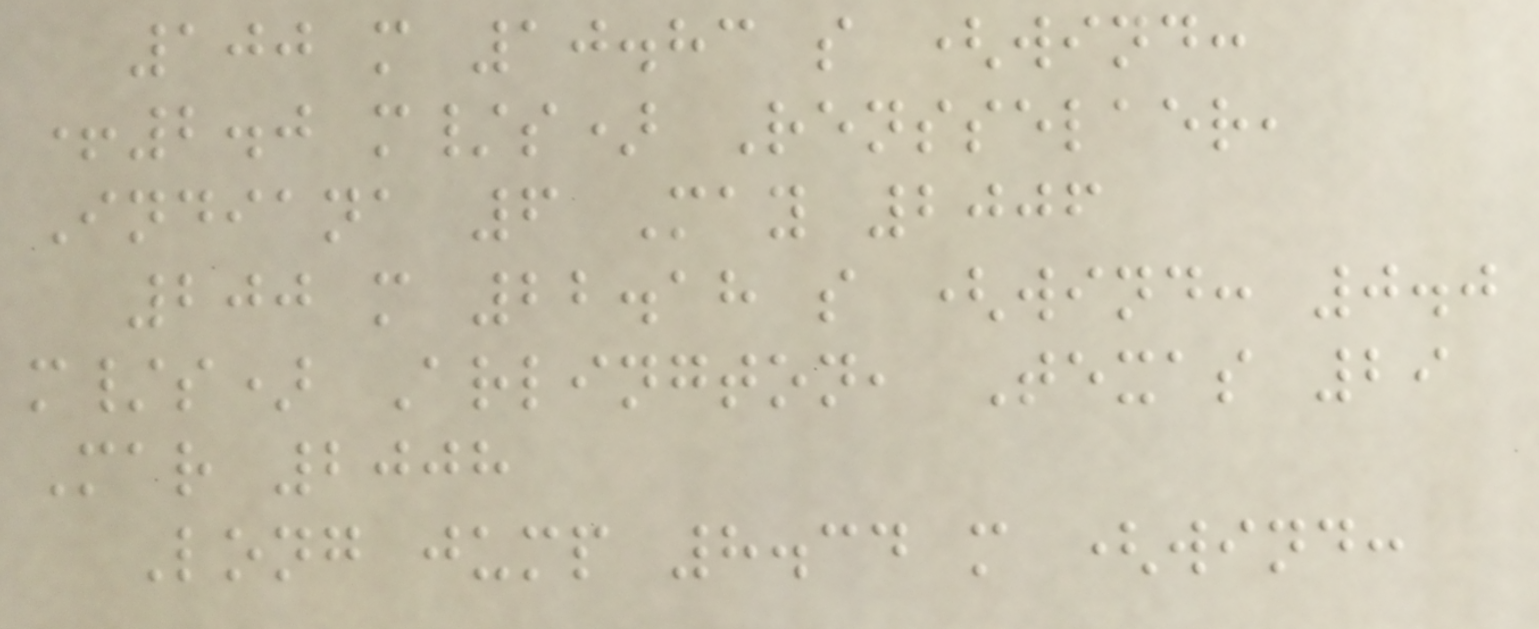100 m 10.83 s (wind:
+2.0 m/s) Rensselaer,
Indiana 6 May 2006
200 m 22.18 s (wind: 0.0
m/s) Arlington, Texas 29
Mar 2008
Long jump 8.34 m (wind:
